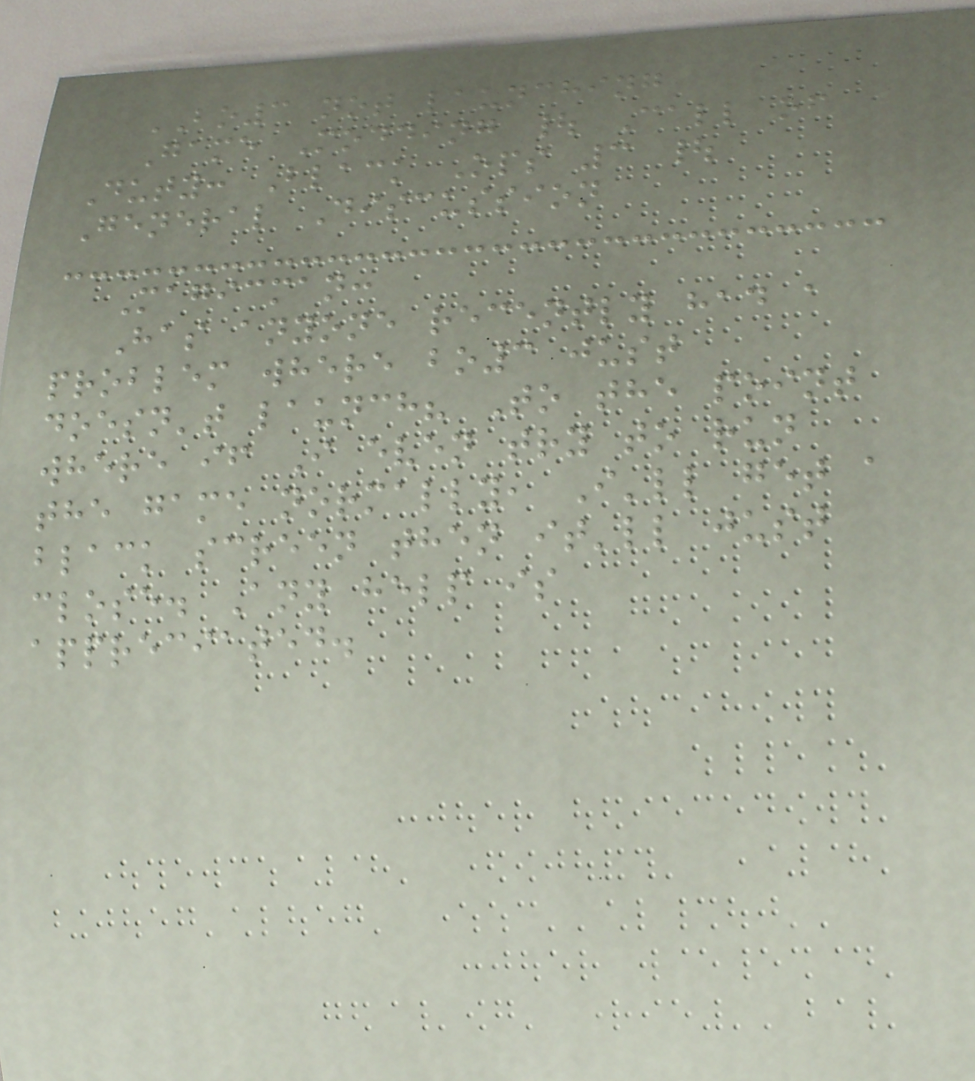BO3 not launching
Game Modding | Call of
Duty: Black Ops 3 |
General Discussion
Magicman:
Has anyone recently had a
problem where bo3 just
doesn't launch? To the point
where if I even try to run
the game normally, I'll get a
black screen then it'll just
close. Any help is
appreciated.
